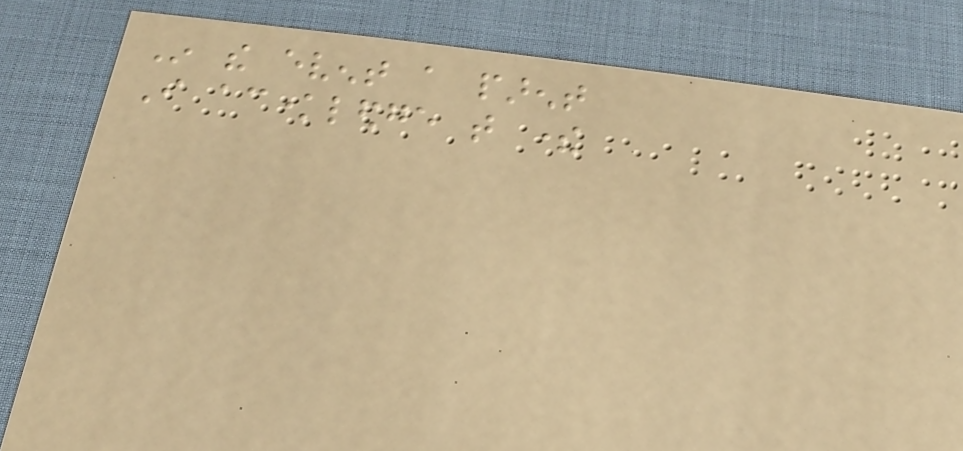In the event a parent
I acknowledge that there
